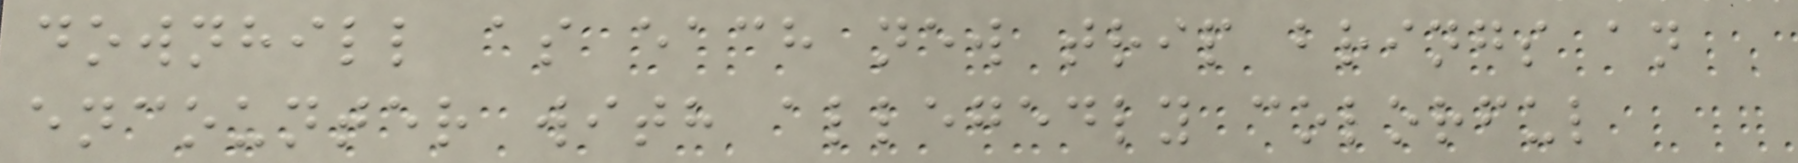downhill as each new trip brings an
encounter with allegedly colorful
